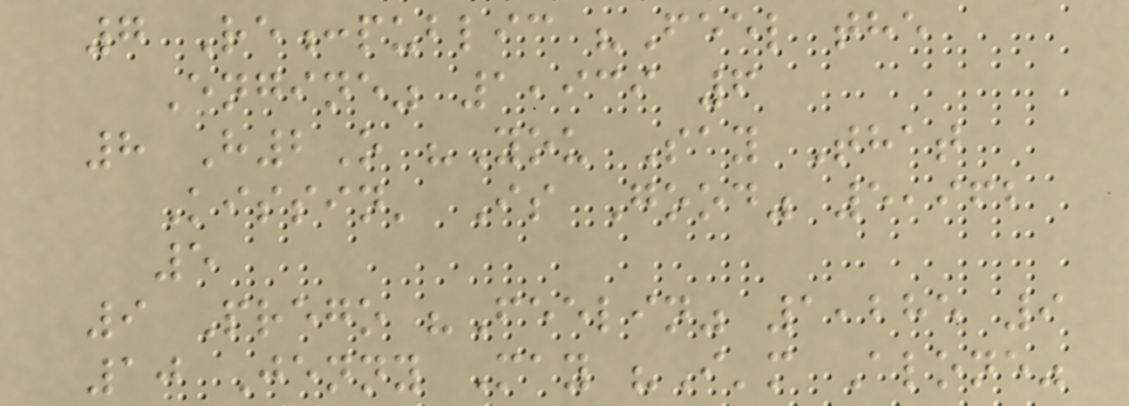7 Re:public "Feel the
Engine" 1,939 6
8 H2O "You Say That
Kissin' Is Good" 5,962
5
9 Prego "Feelin" 1,285 9
10 Jenny May "I'm Alone"
